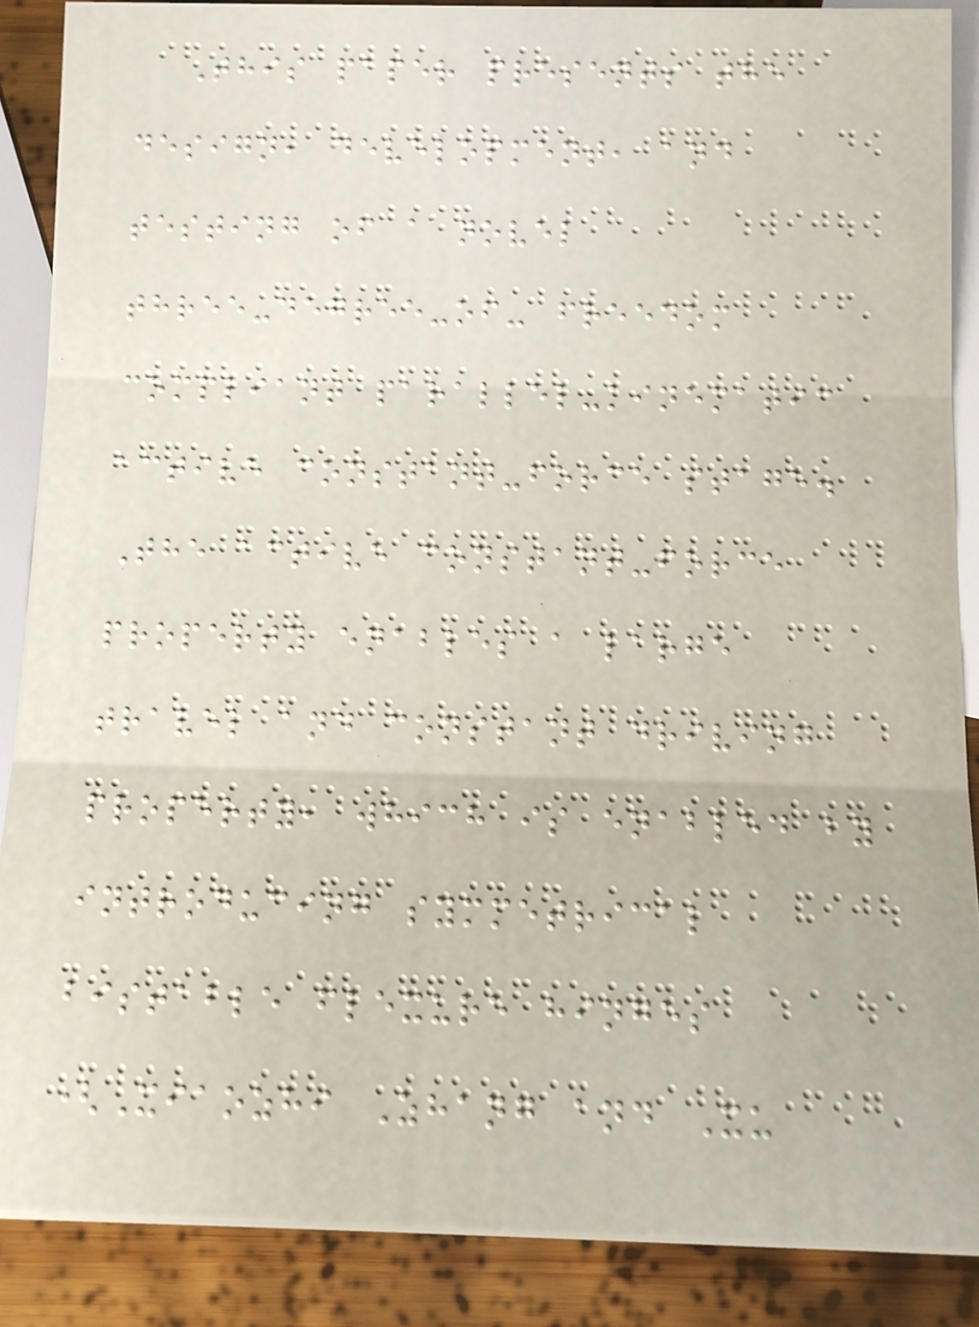This paper presents the
design, development, and
testing of a novel
three-degree-of- freedom
compliant parallel-kinematic
active constant-force stage.
The active constant-force
property enables a large
travel and constant driving
property, which is enabled by
introducing symmetrical
bistable flexure hinges
(Xiaozhi Zhang and Xu
